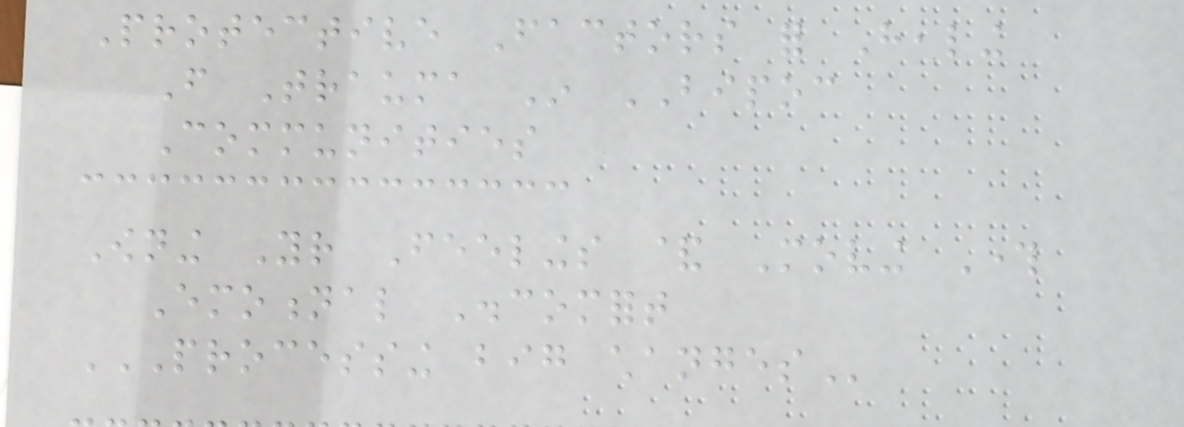Protective Factors for Healing
From Trauma In BIPOC
Communities
Owning Your Feelings & Moving Through
Emotional Discomfort
PROCESSING BIG CHANGES
